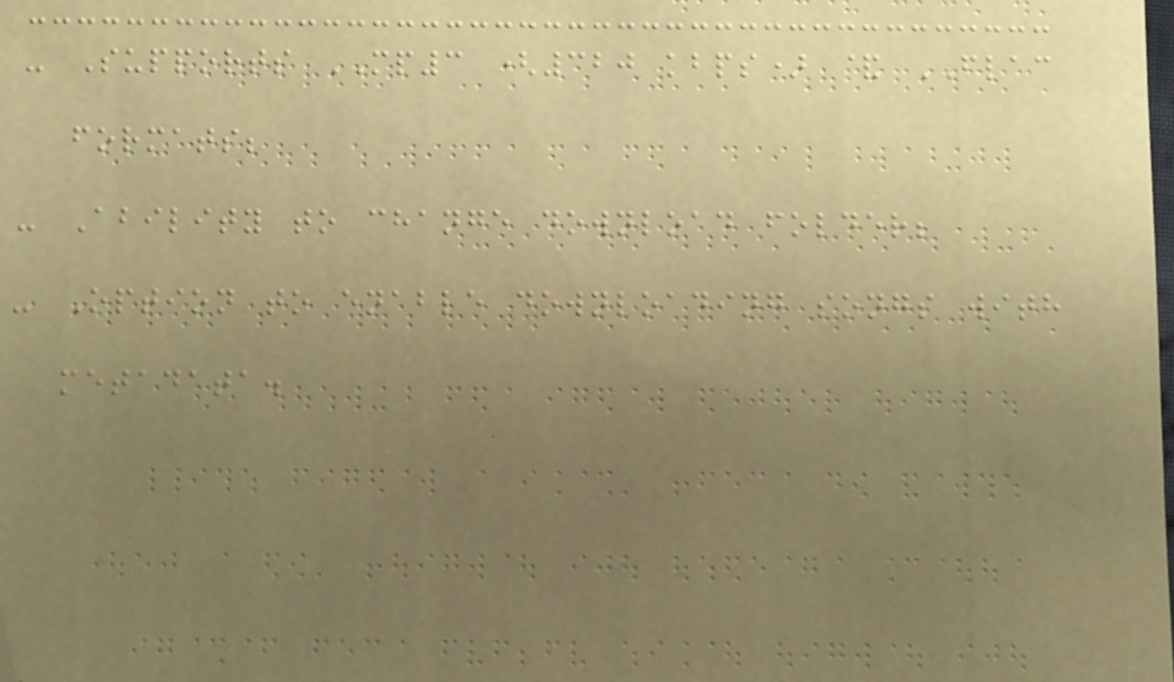- Supports MP3 (320 kbps) & FLAC
formats;
- Ability to change download folder;
- Option to enable downloading songs with
metadata.
